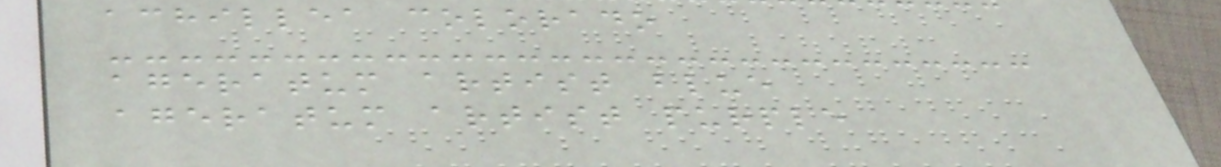achillea colorado
ageratum artist blue
ageratum artist purple
